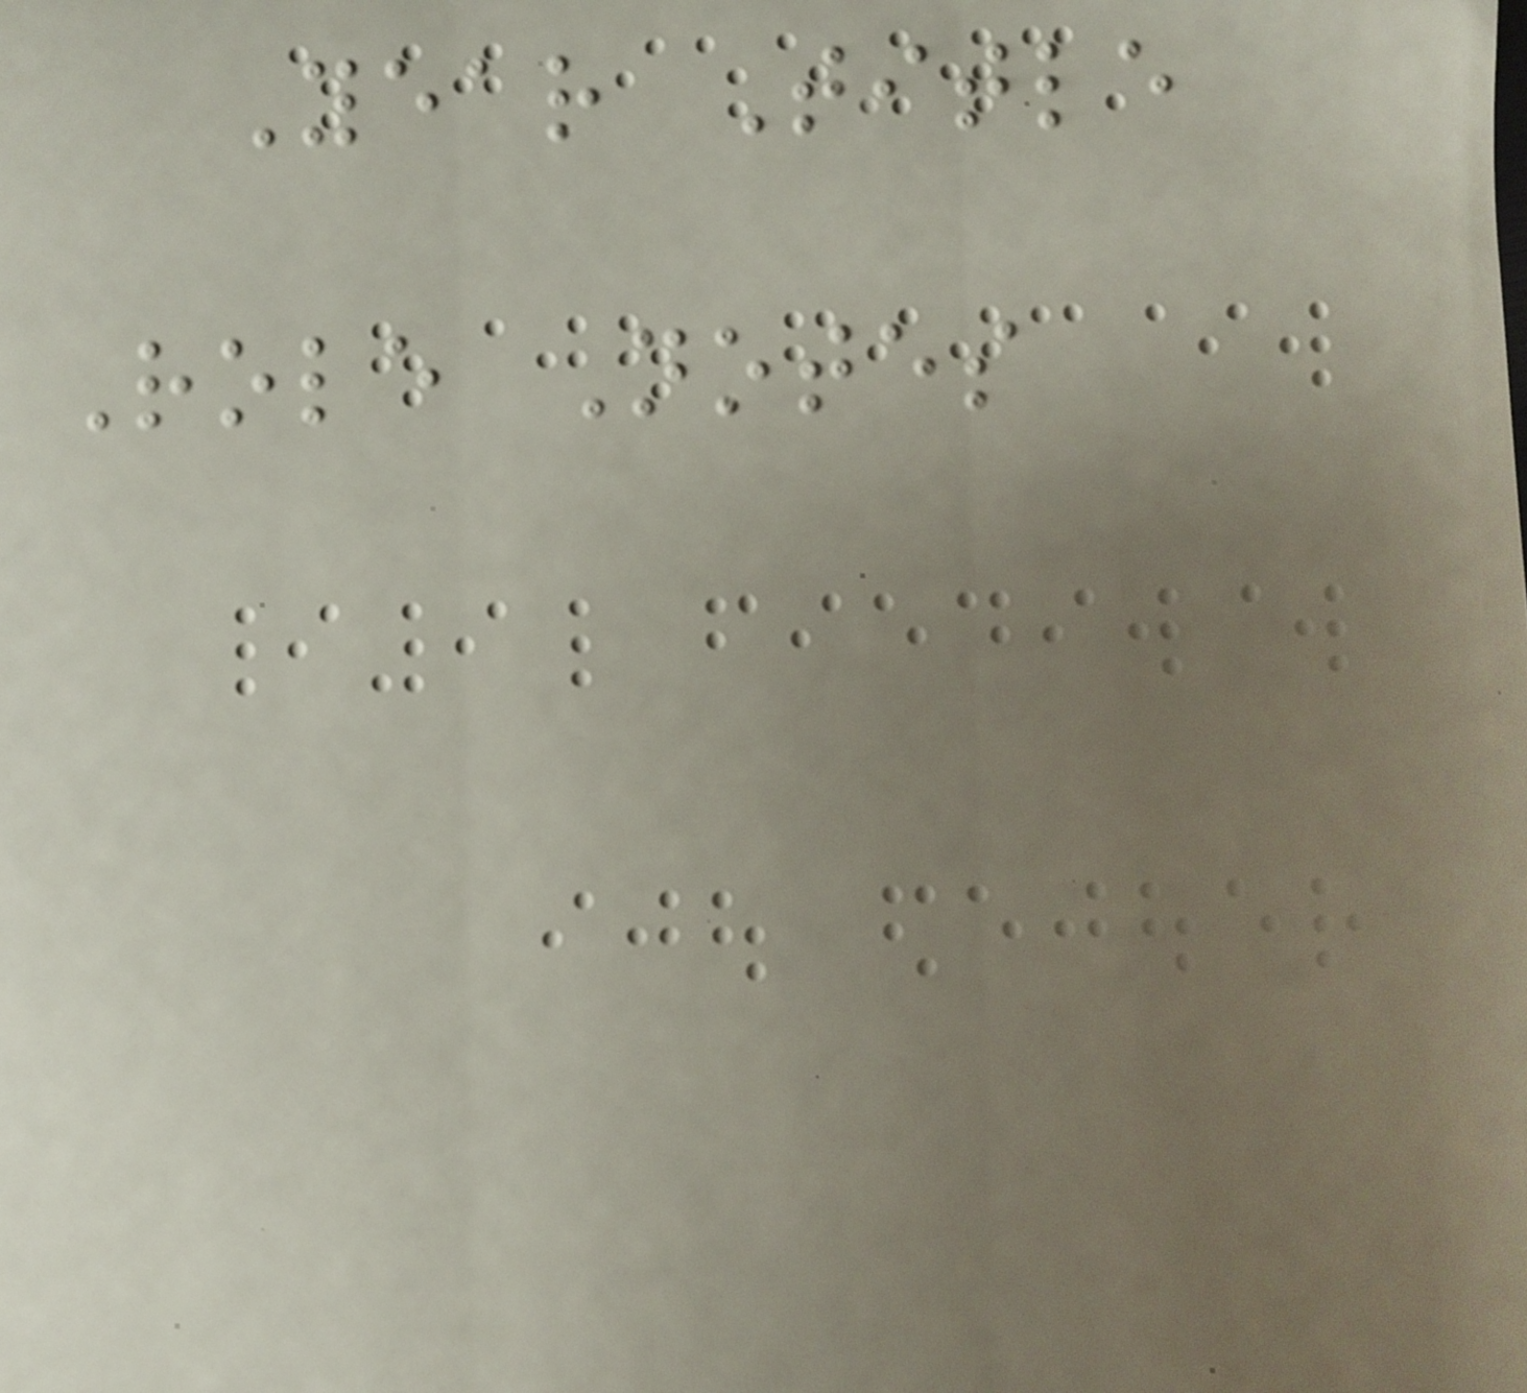Year Title
Role Notes
